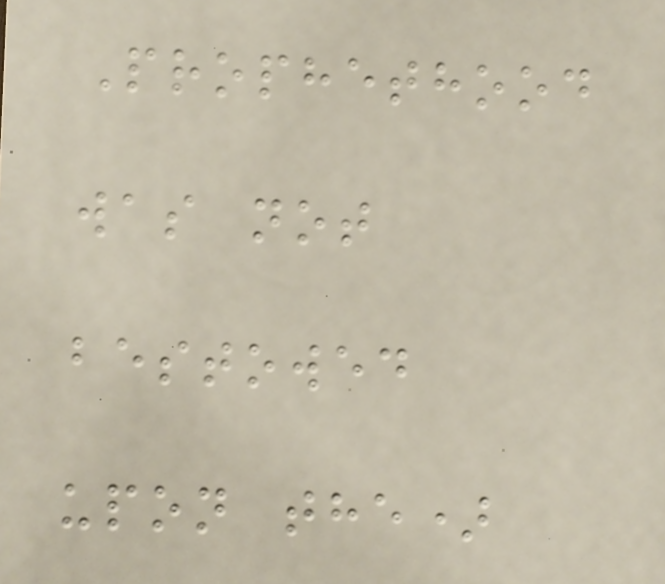Prophethood
was not
bestowed
upon the)
